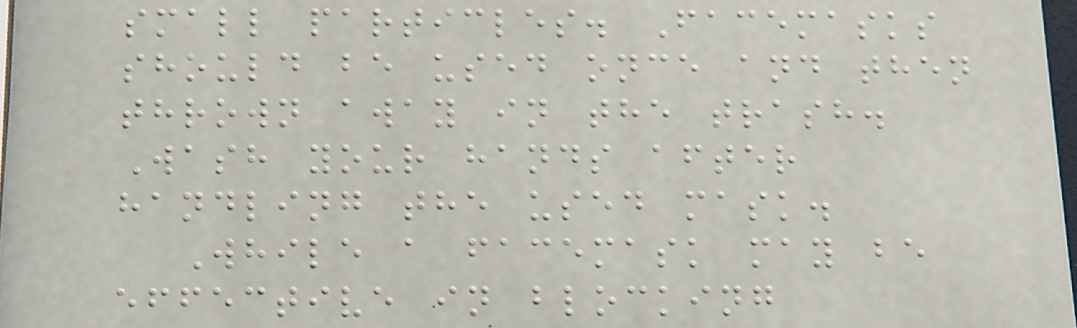small particles. Facemasks
should be used once and then
thrown away in the trash.
Wash your hands after
handling the used mask.
While a facemask may be
effective in blocking
